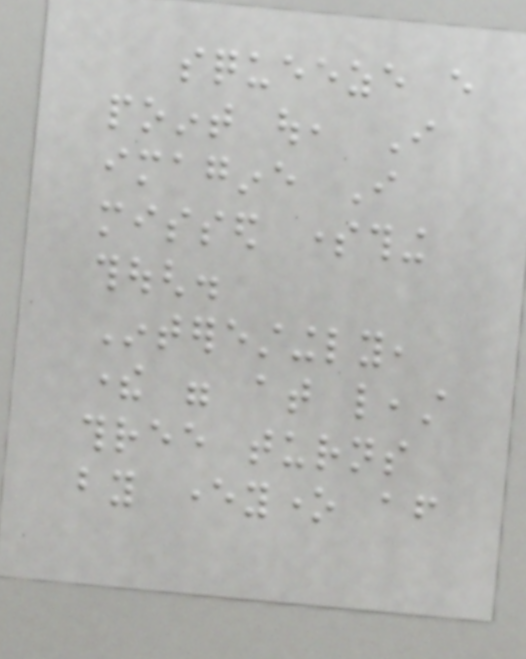squeeze every
point out, I
imagine I
missed something
though.
Interestingly,
there were at least
three turns
by everyone after
